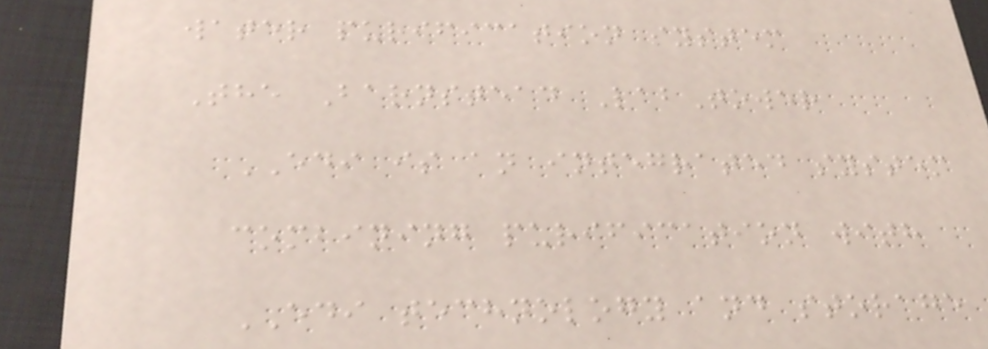water purification system
The Barnstead LabTower
EDI is an integrated system
combining purification with
EDI technology and storage
